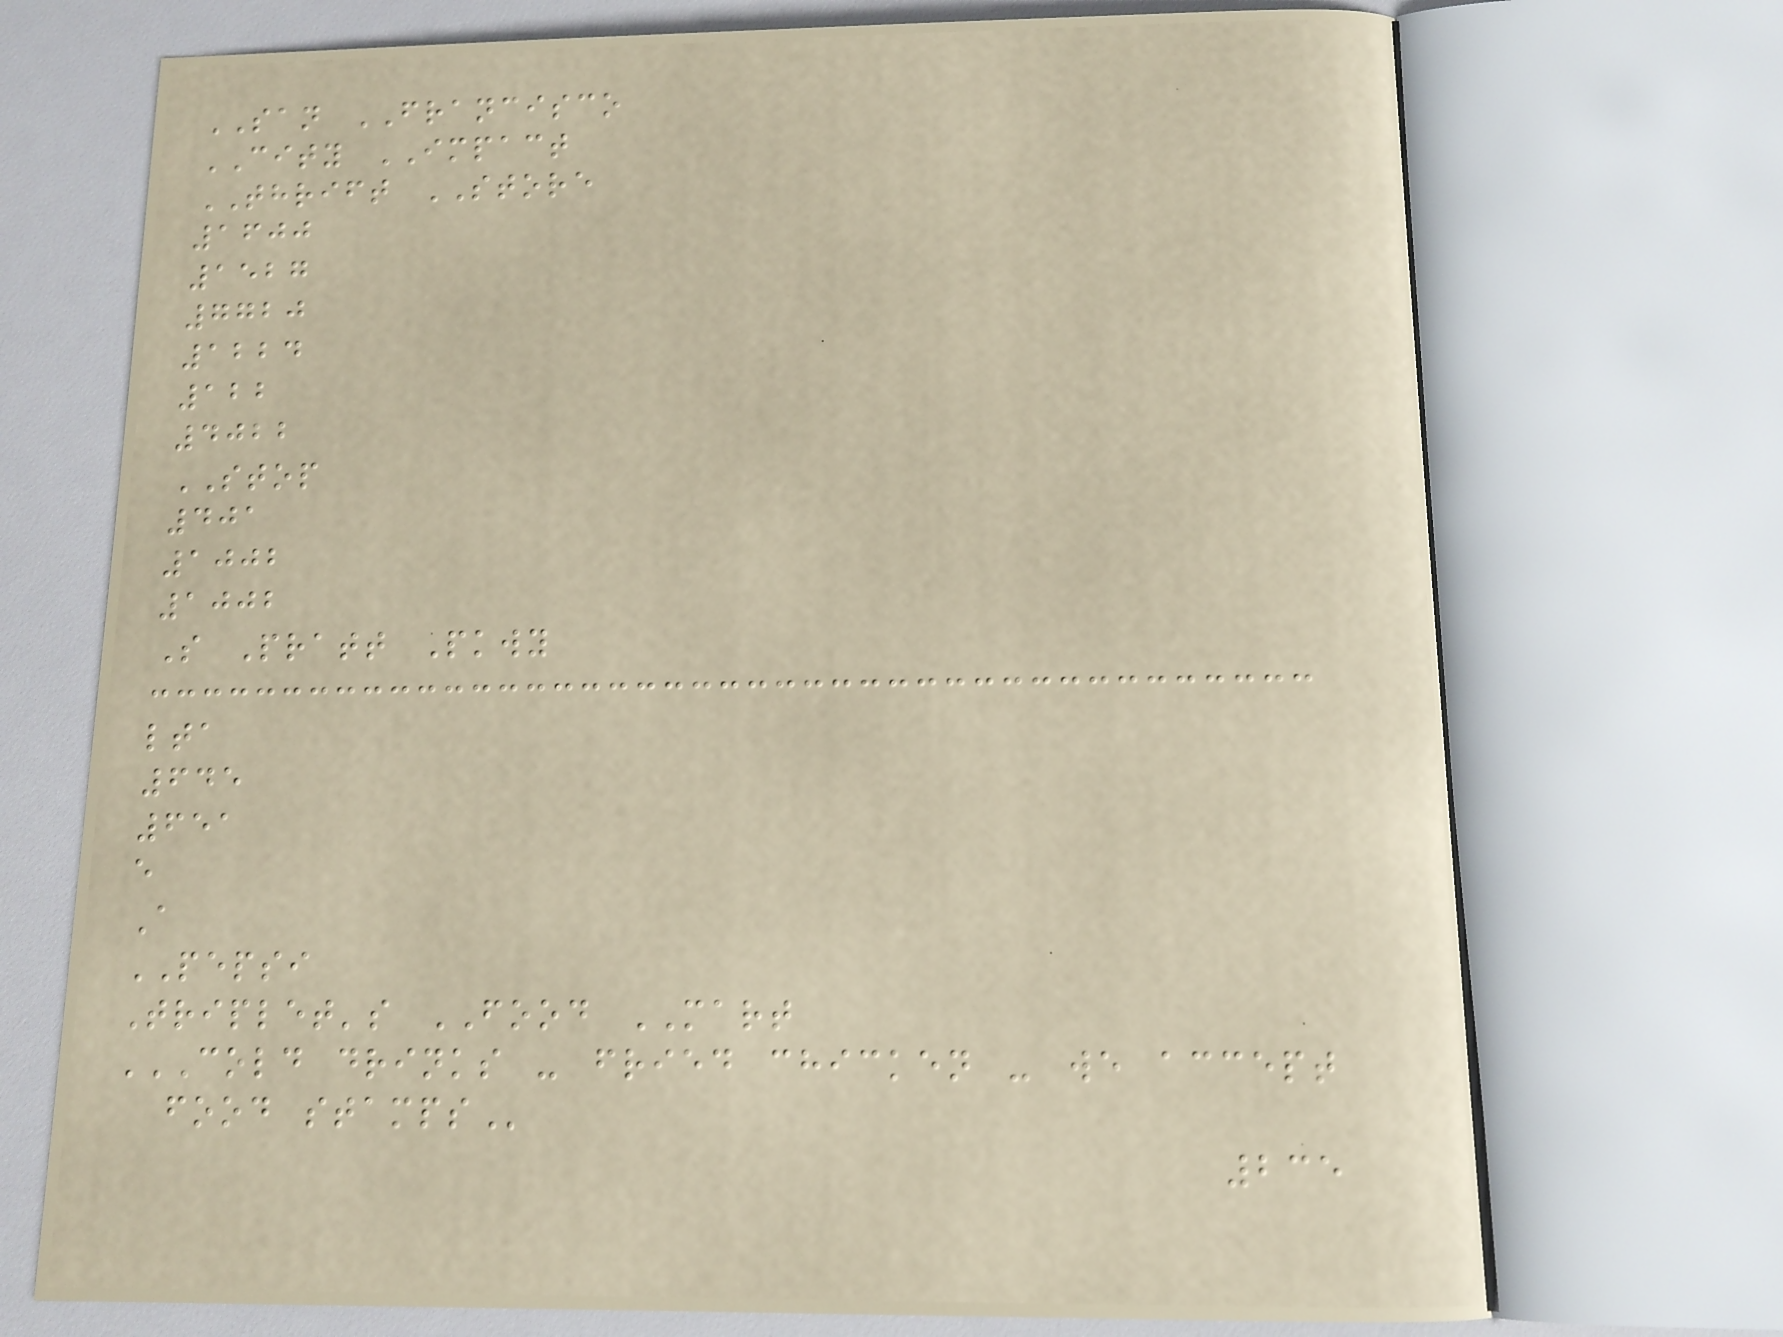SAN FRANCISCO
CITY IMPACT
THRIFT STORE
1600
1527
7720
1224
122
4022
STOP
401
1002
1002
S Pratt Pkwy
lta
645
651
e
A
PEPSI
Triplet's FOOD MART
COLD DRINKS - FRIED CHICKEN - WE ACCEPT
FOOD STAMPS
235
